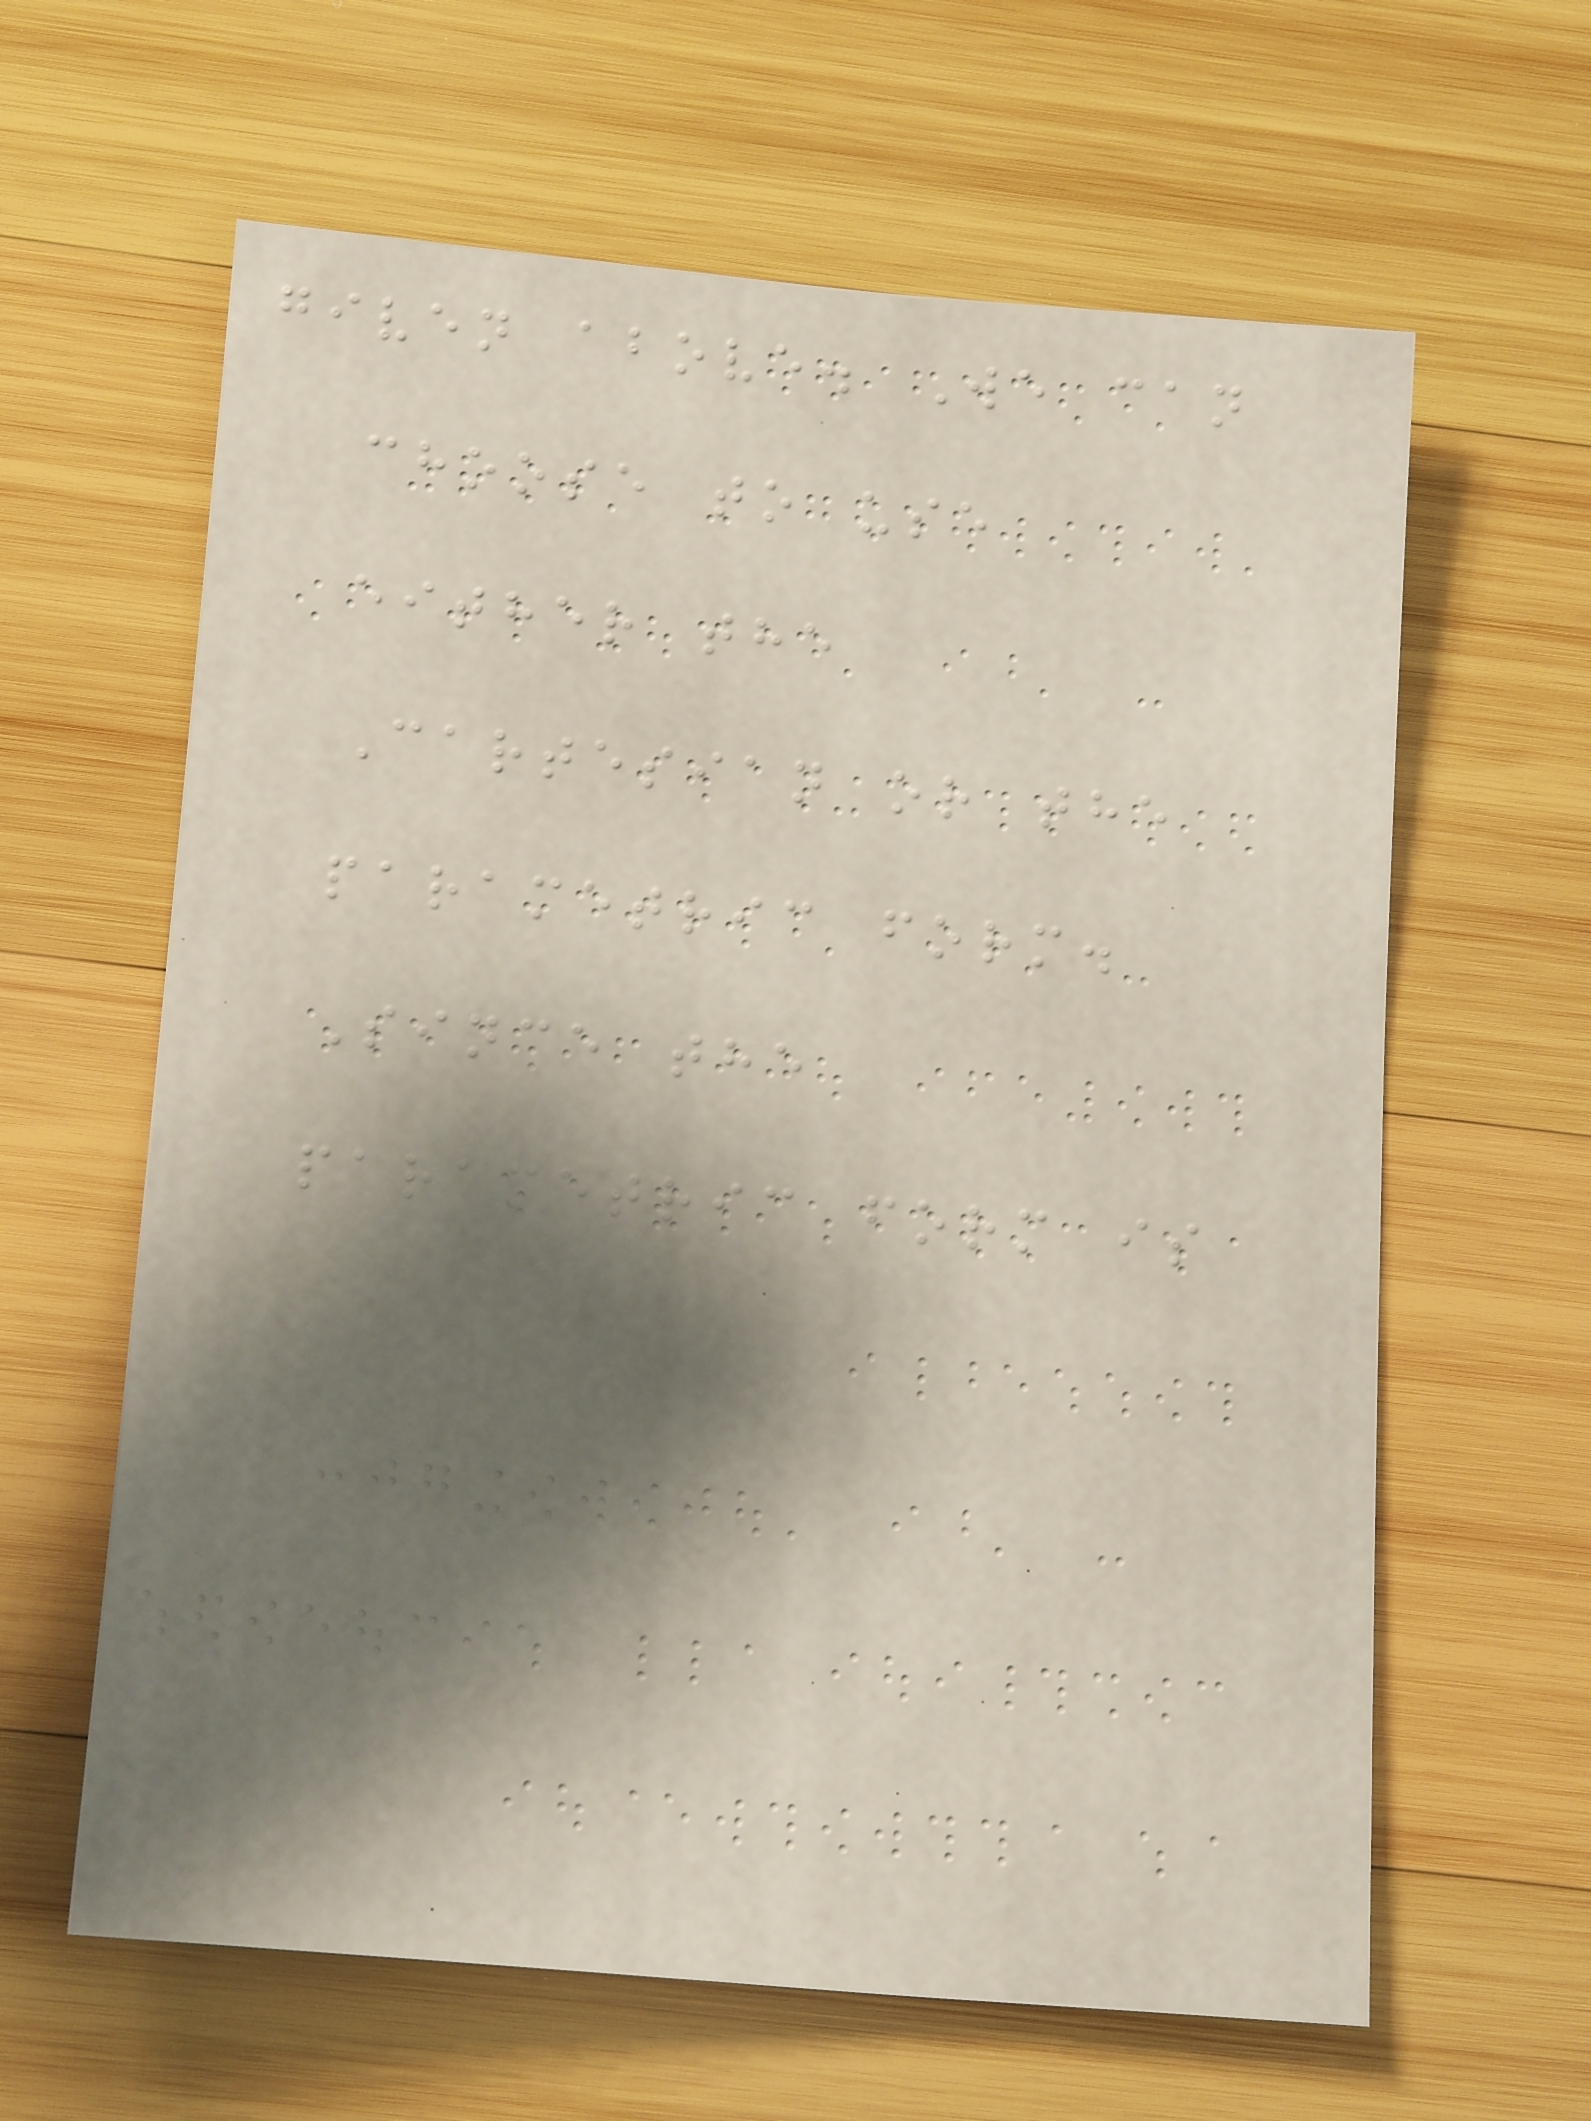given above. We can
choose to use
either the
Cartesian or the
parametric form.
Since the
parametric form is
